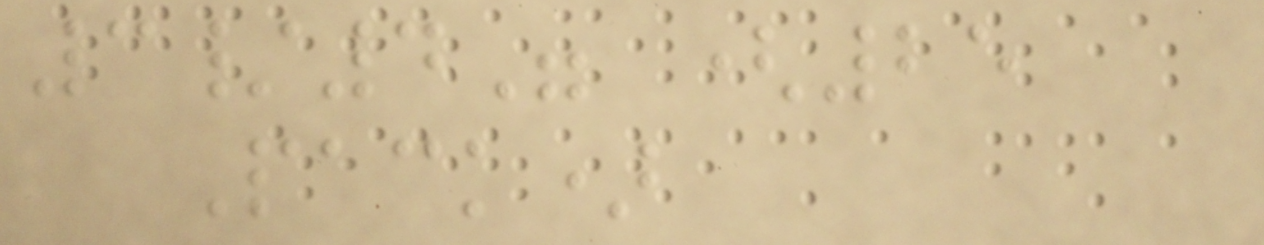3/4" (25
Pack)
